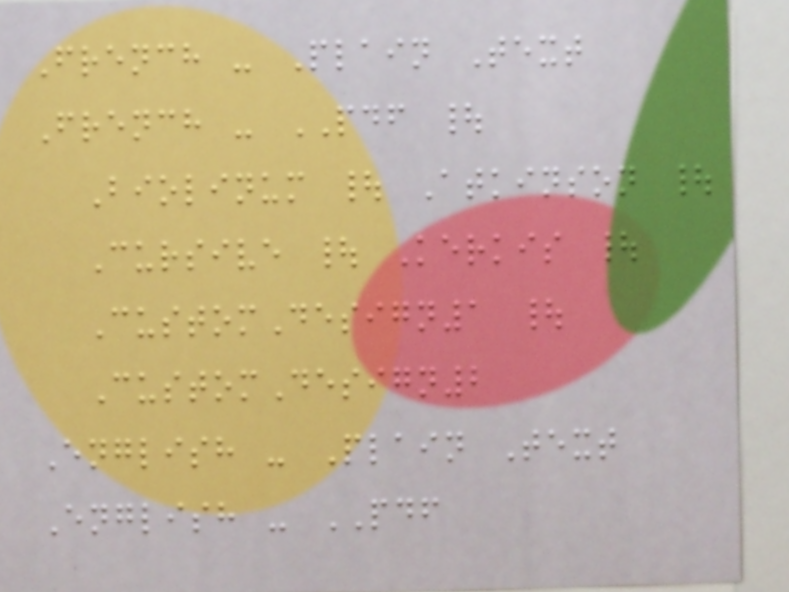French - Plain Text
French - PDF |
Biolinum | Atkinson |
Cursive | Kerkis |
CustomDesign1 |
CustomDesign2
English - Plain Text
English - PDF
